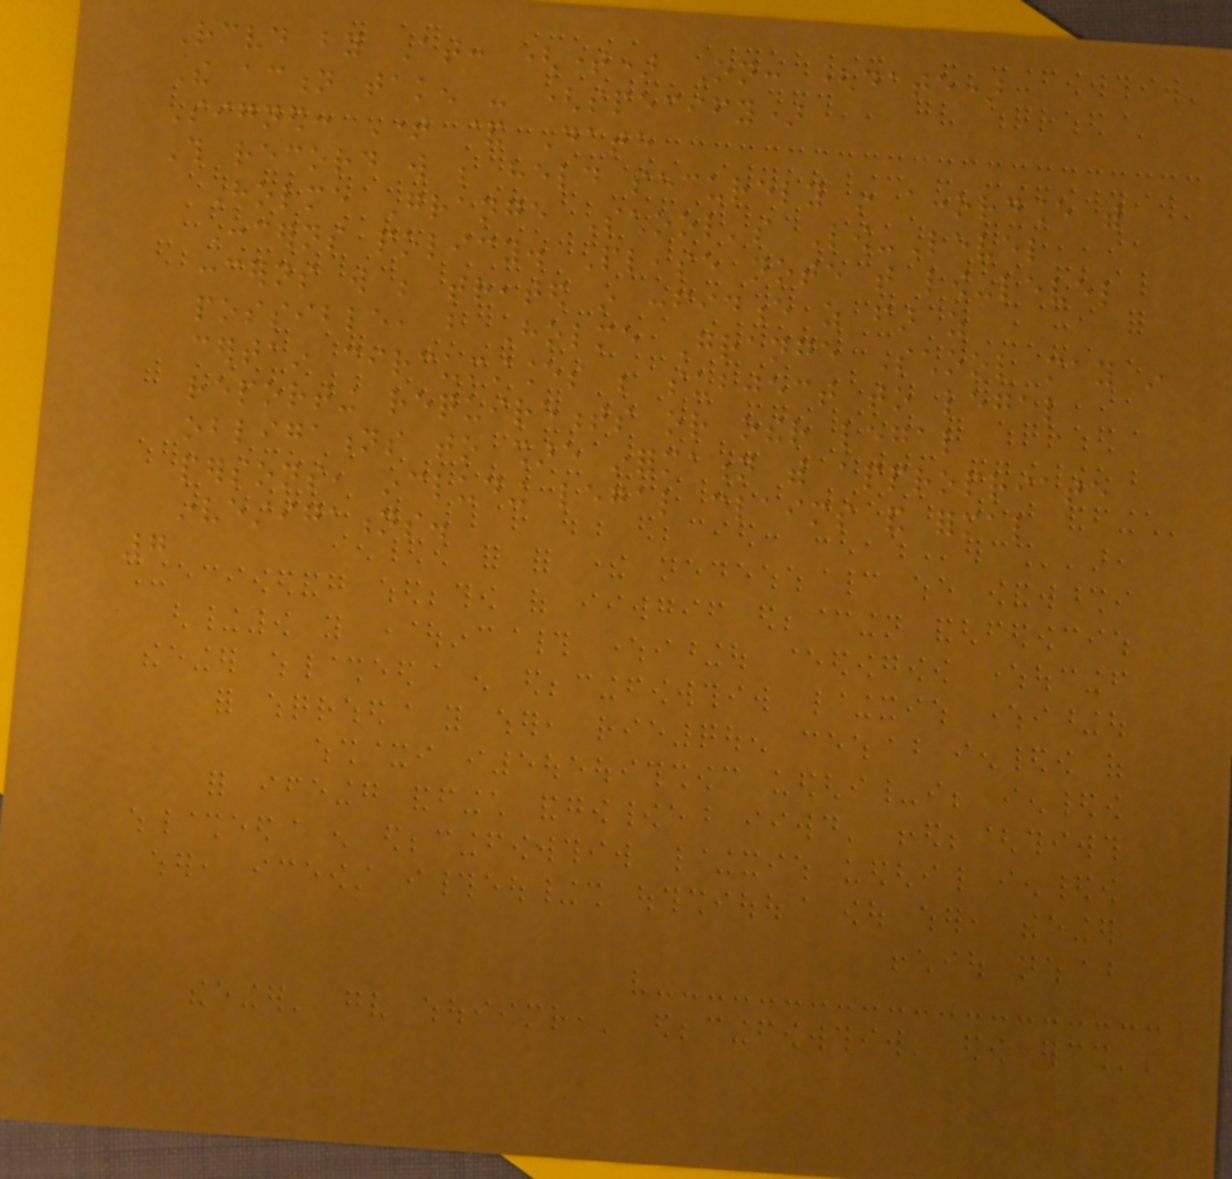Received by At: (time) On: (date)
The action taken - (specify)
Signed: Time & Date
This record will be held securely in accordance with
Holme Grange School's Low-Level
Concerns policy. Please note that low-level
concerns will be treated in confidence as far as
possible, but Holme Grange School may in
certain circumstances be subject to legal
reporting requirements or other legal
obligations to share information with appropriate
persons, including legal claims and formal
investigations.
7
